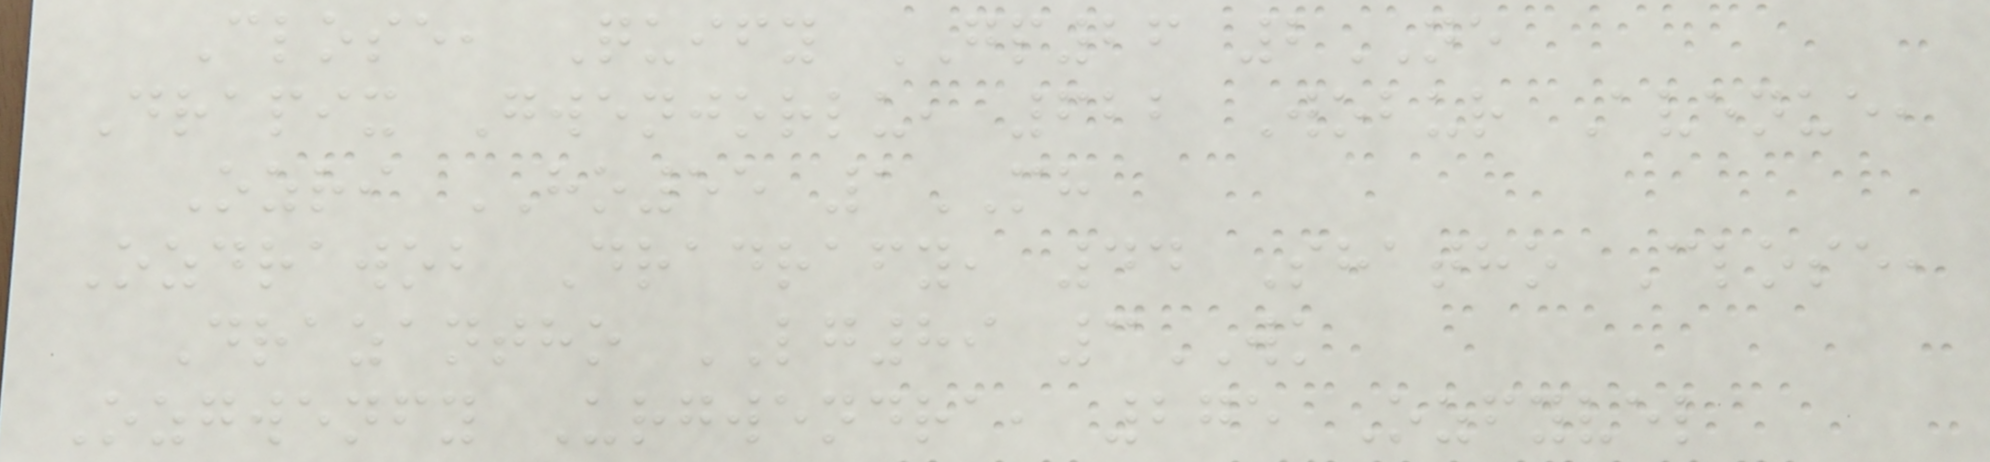Close, Quify GP26 2NE
Drapix Gwenjorlu, 622 Wobur Avenue,
Ozri HO55 1MH
Ozdrawob Dradrafy, 44 Shatho Close,
Drazantho LG89 3WK
Ozgwenfy Urgwendra, 275 Ozfyvel
